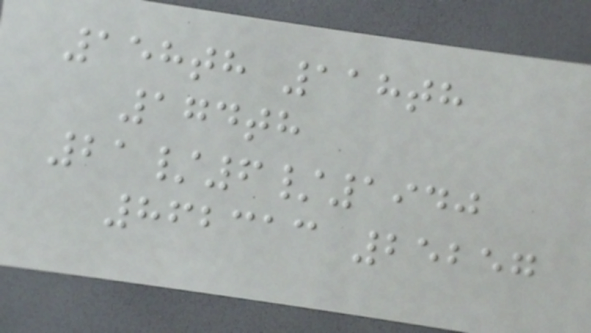158th 118th
174th
21/6/1940
862313 25257
